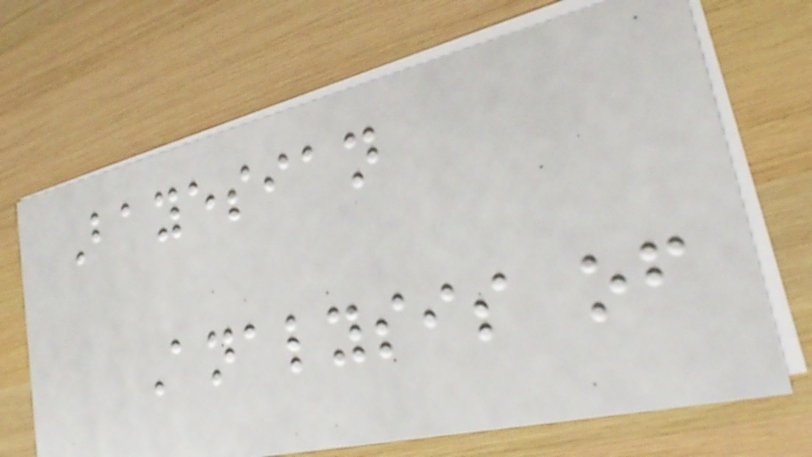Bayesian
Analysis of
